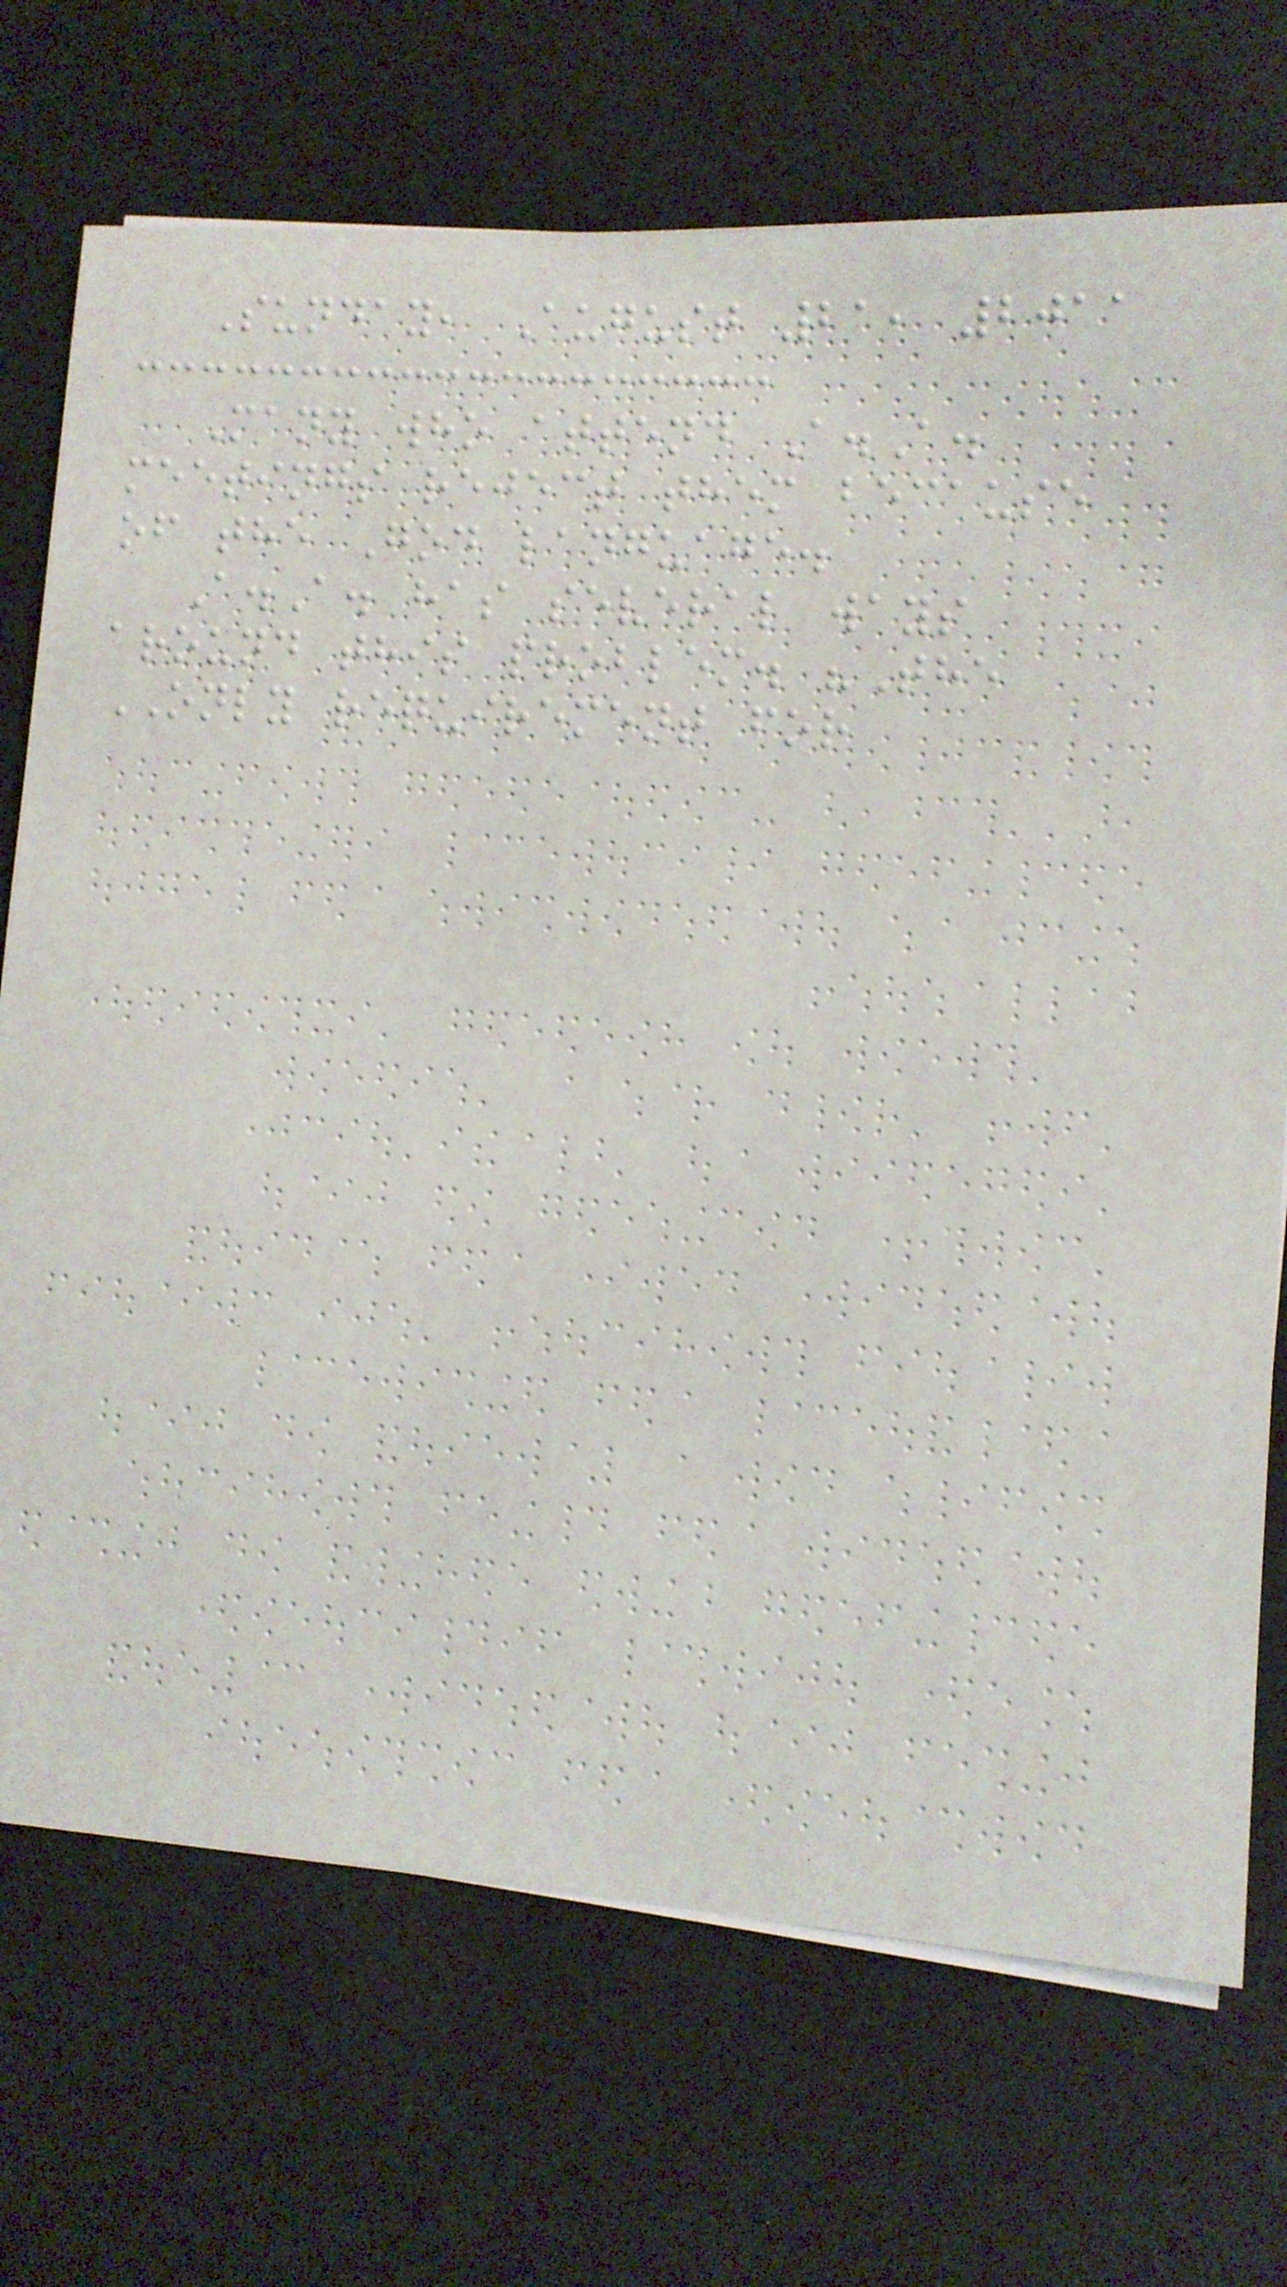Sunday, August 21, 2011
Many who attend A.A.
meetings reject them because
of the God language.
A.A. has several ways
around this problem. "The
ONLY requirement for
